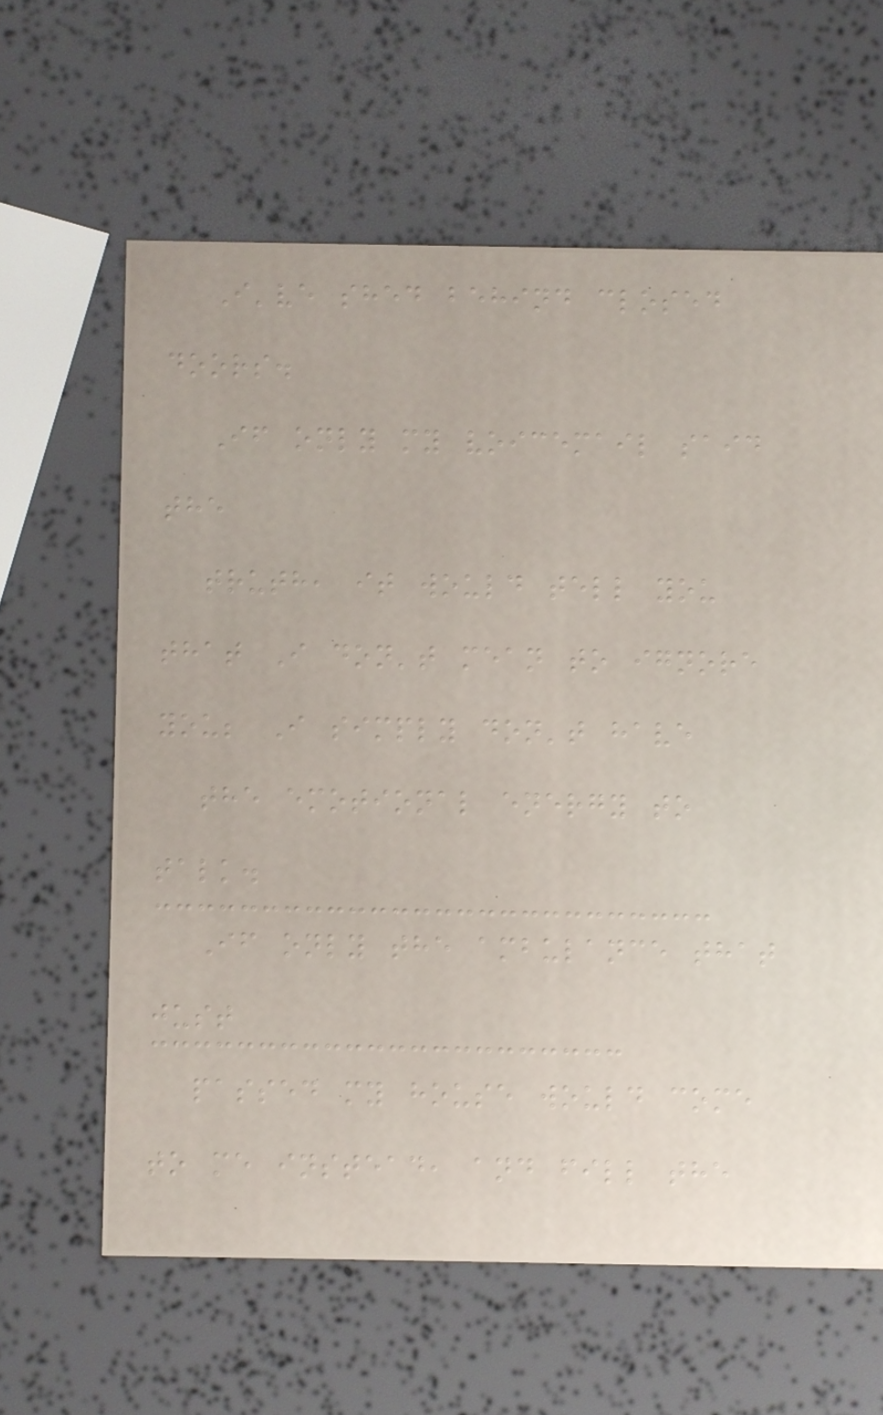I've shed behind closed
doors.
If only my voicemail said
the
truth, it would tell you
that I don't mean to ignore
you; I simply don't have
the emotional energy to
talk.
If only the ambulance that
just
passed my house would come
to me instead, and fill the
